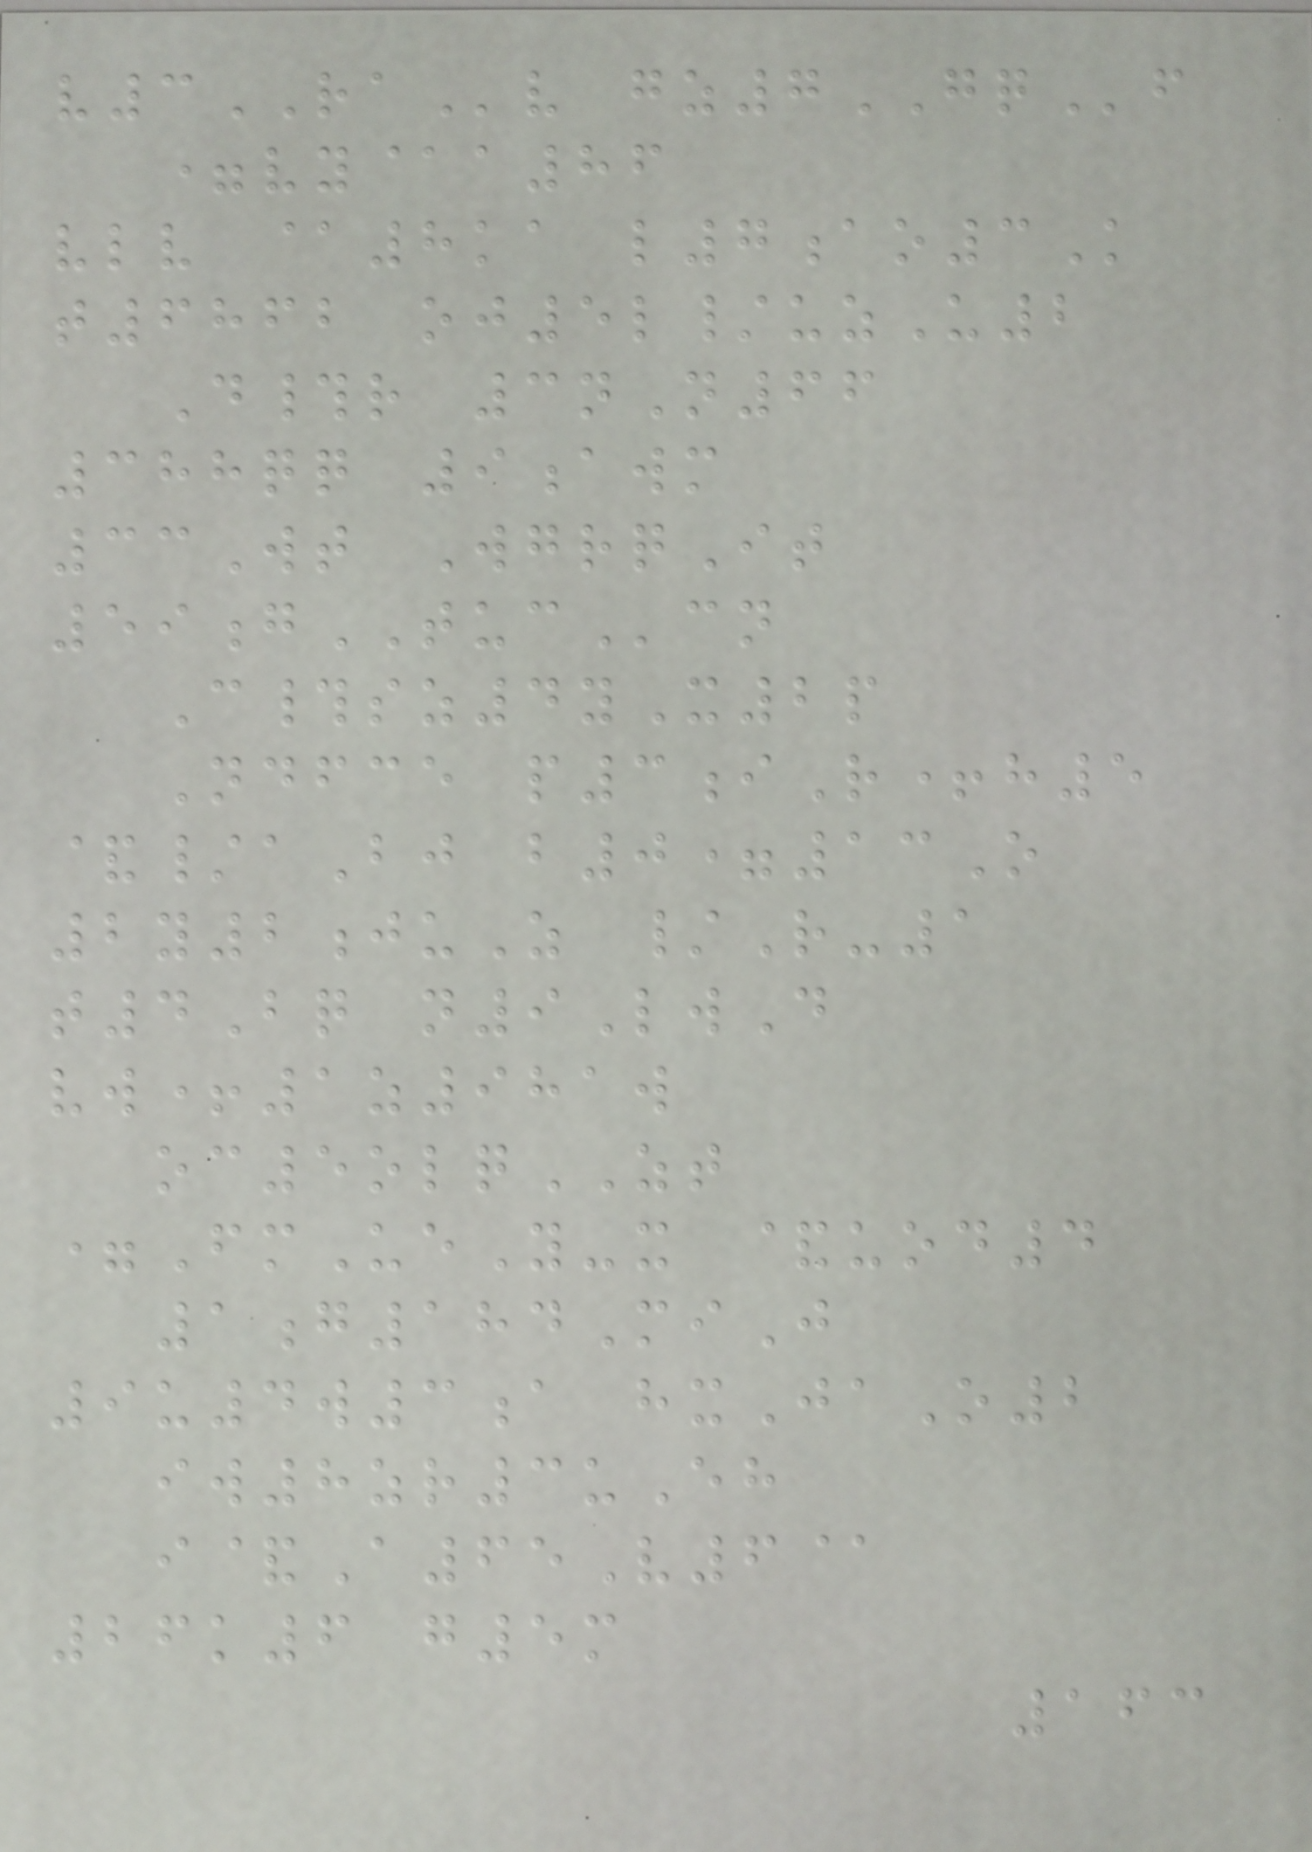v3RAv gz7GQf
=vy@a86
vlv @8ka l7ao3K
t6862 oj5l/uzU2
D#r 3nN66
388qq 9awm
33Wt WgrqIt
59gTUCcn
C#sz4yX2p
Ndfce p3iR+h5
&/aBj b0=13O
2y2juZ /R-1
t4Bq n9LwD
vw+1z981w
oc5olqZT
=FmUeY-x &uod4
1g184MiJ
9u4w3a hxJaO2
iw8zr3uEh
i&A65V6@
26k6 g5m
163
